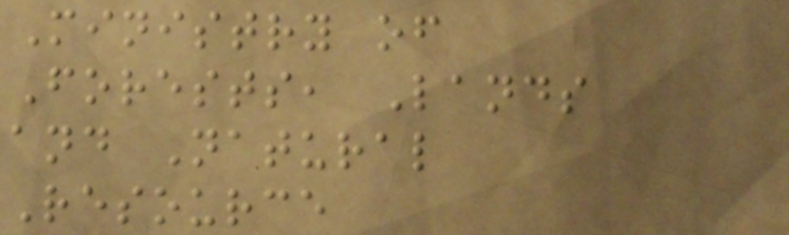Ministry of
Forests, Lands
and Natural
Resource
